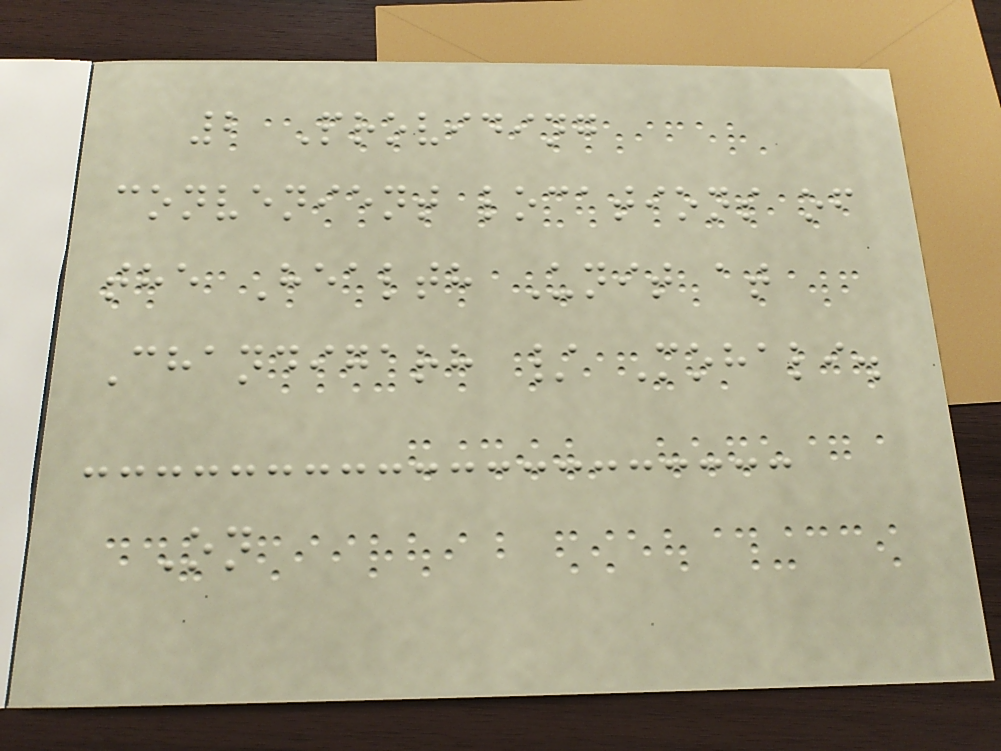2 Providing
convenient locations of
the Health Unit at
Chandigarh / Mohali.
On
